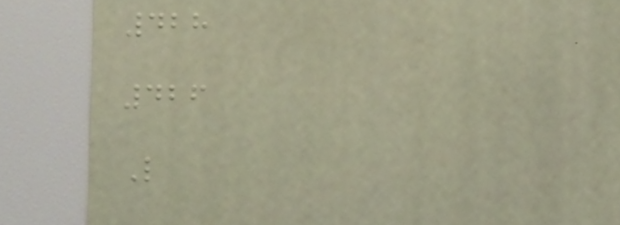428
426
L
